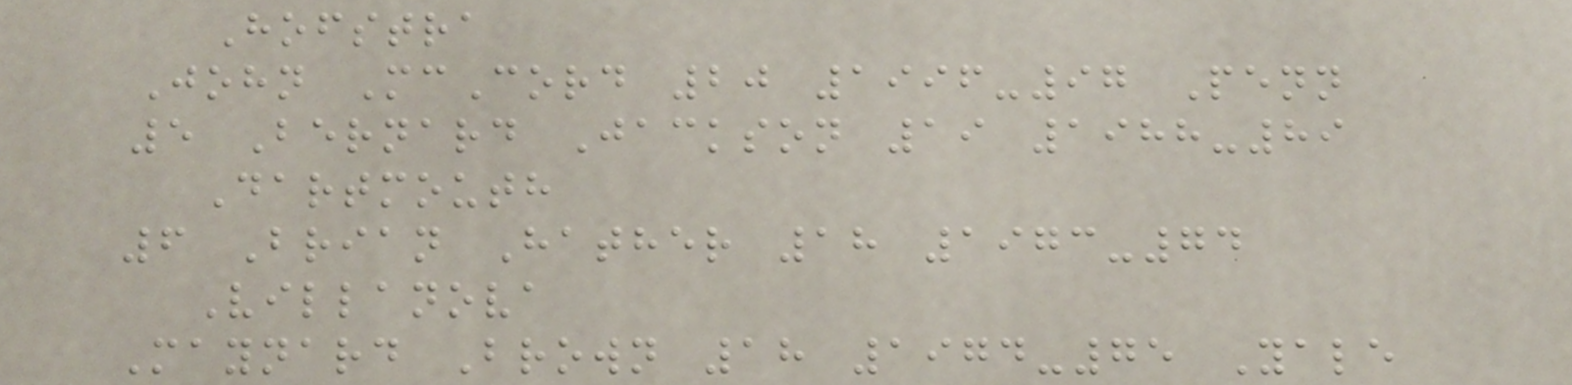Hofstra
John McCord 20 1996-97 Penn
5 Bernard Jackson 19 1988-89
Dartmouth
6 Brian Hather 18 1973-74
Villanova
Maynard Brown 18 1974-75 Yale
